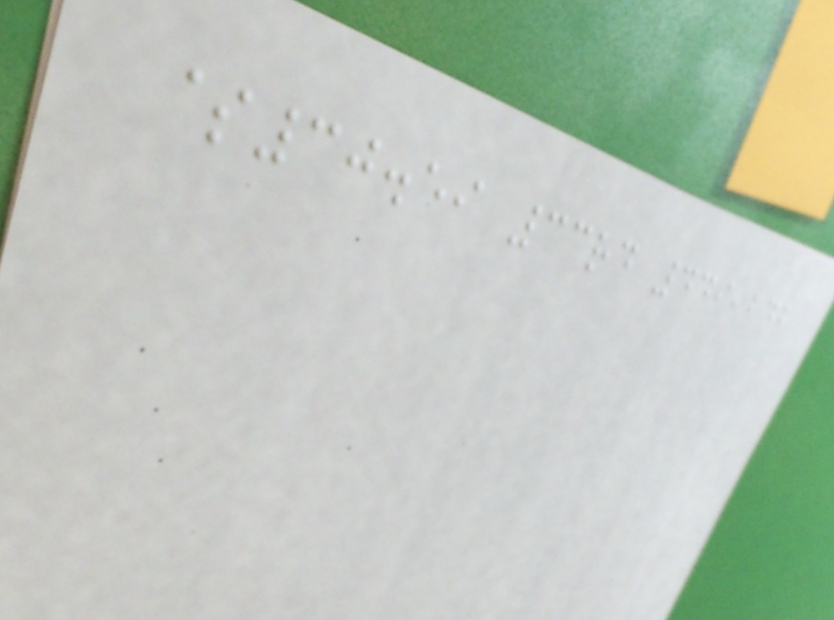$30.59 33rd 449,242
